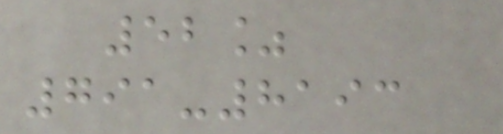52%
791-8193
